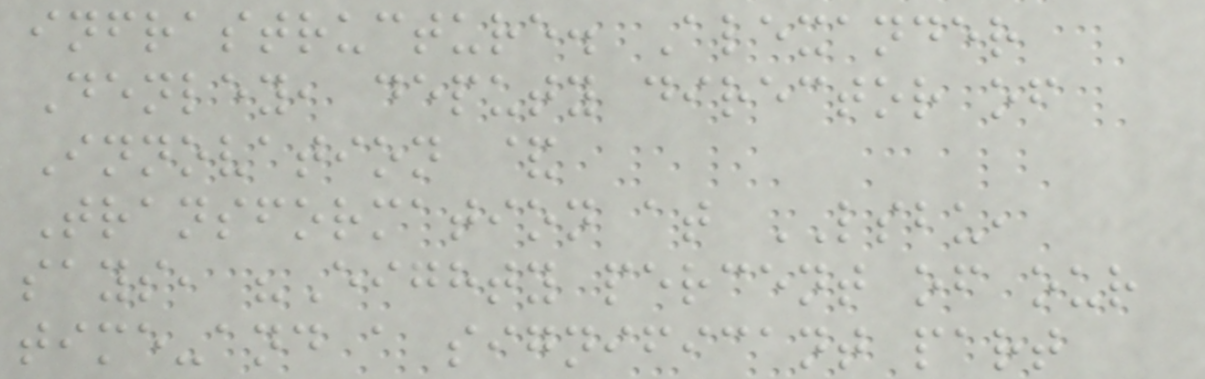infrastructure. Alexander
Denley, deputy director of
Innovation &
Transformation at LSBU,
says, "Eighty percent of our
time-and a significant part
